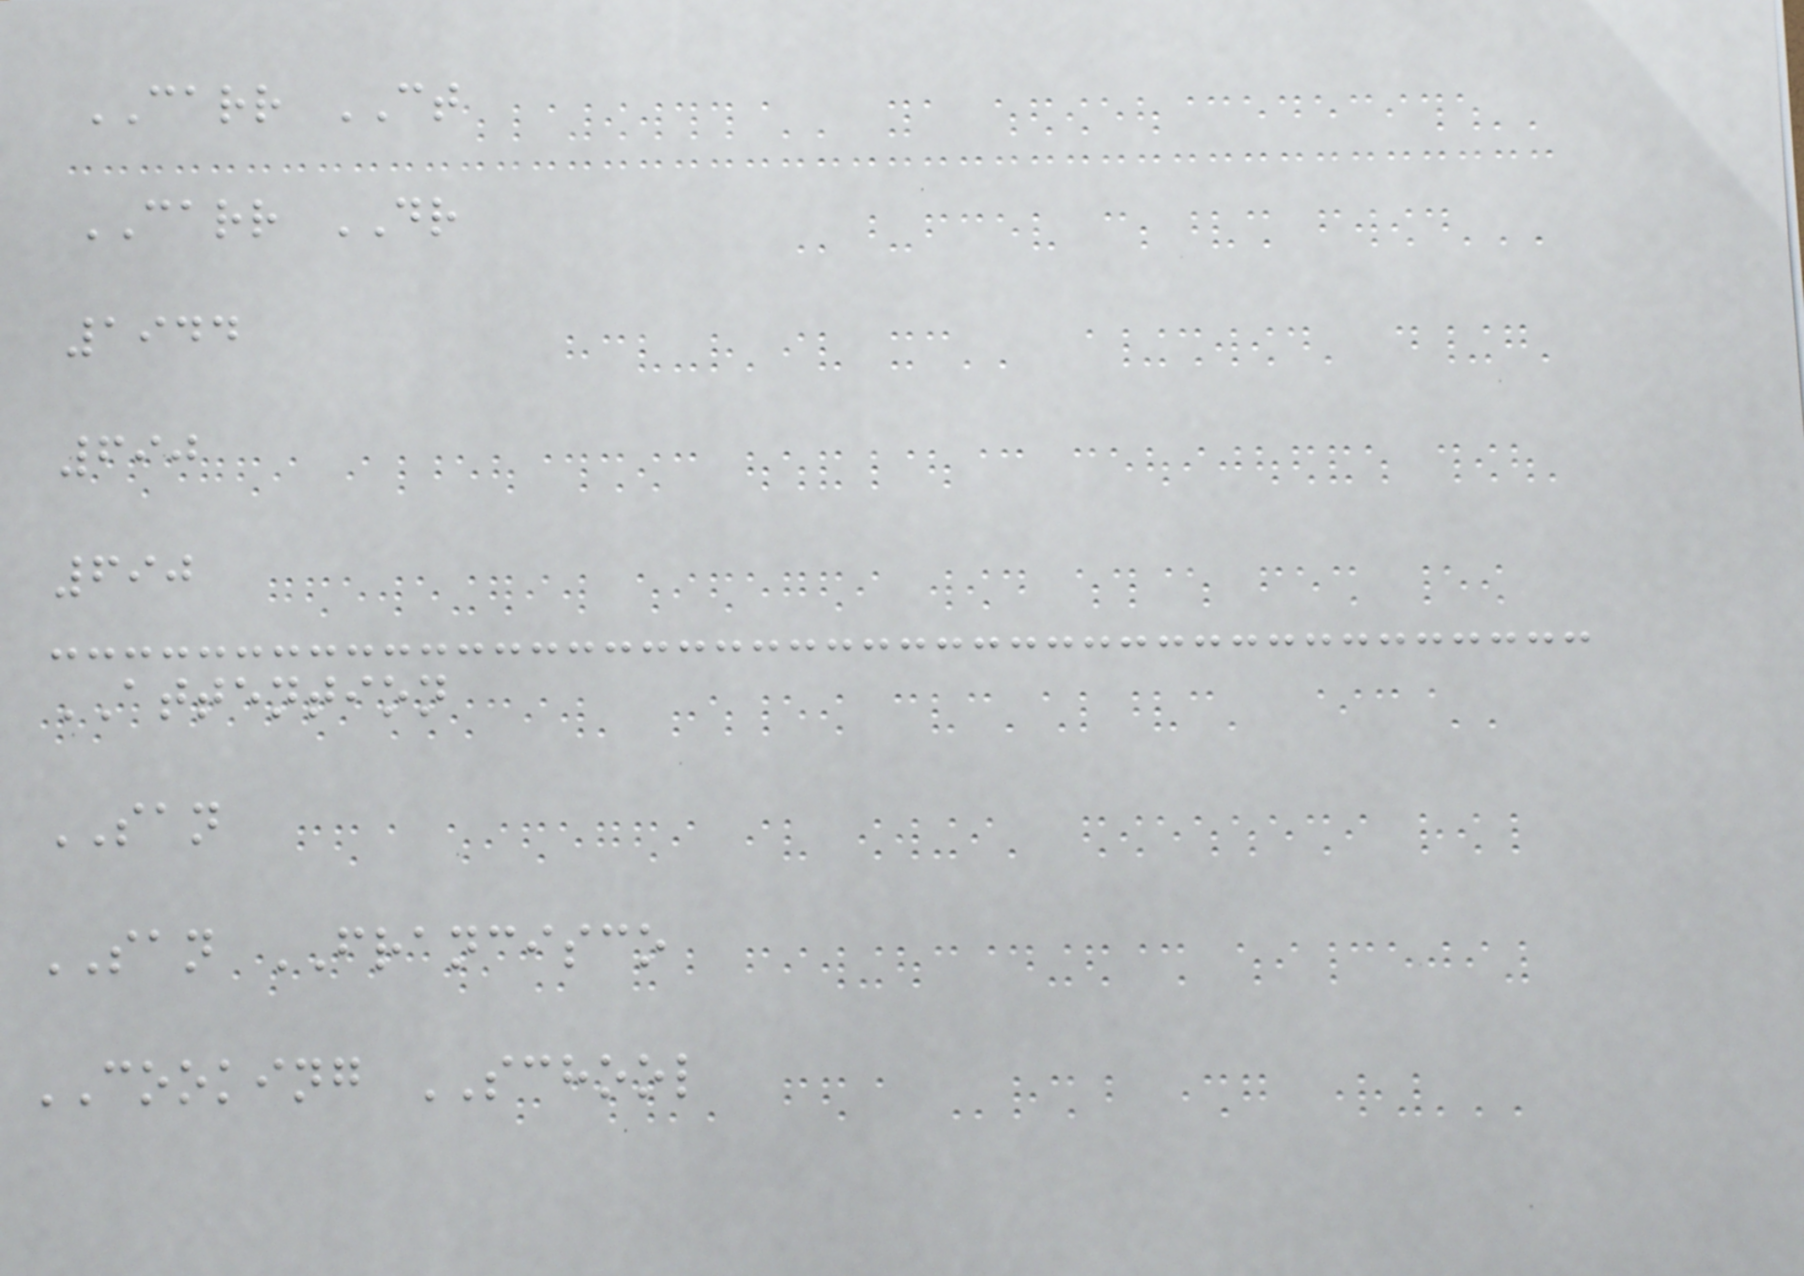CARR CT
CARR DR
1944
690
690
ATTENTION
SAN
SAN FRANCISCO
COOKING SCHOOL
